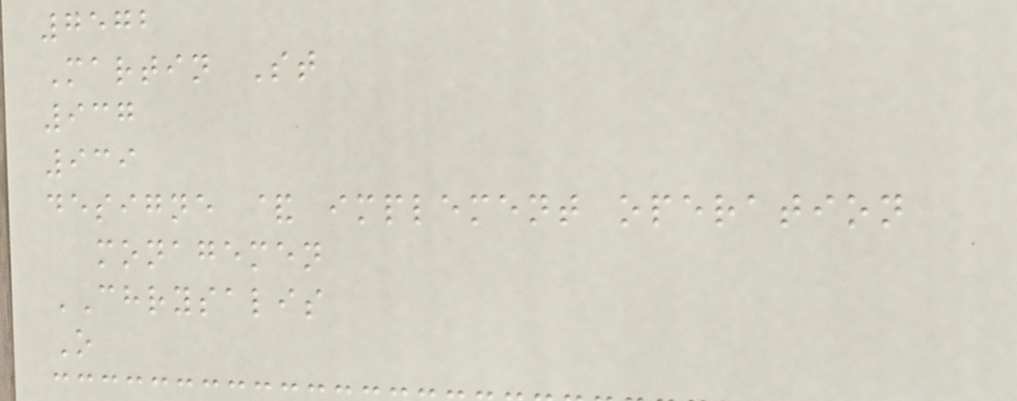7572
Martin St
937
939
designe & implement operation
monagemen
CHRYSALIS
O
